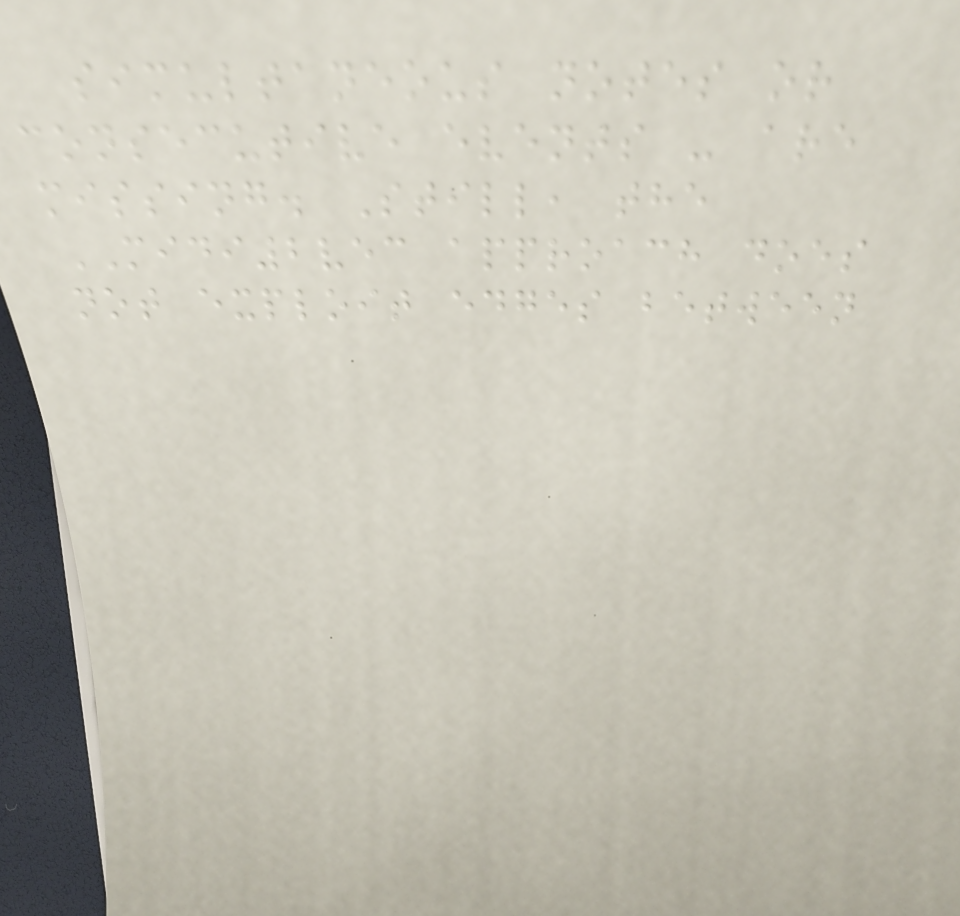simultaneous notes or
consecutive events - are
missing. Still, the
MIDI2vec approach does
not exploit edges between
